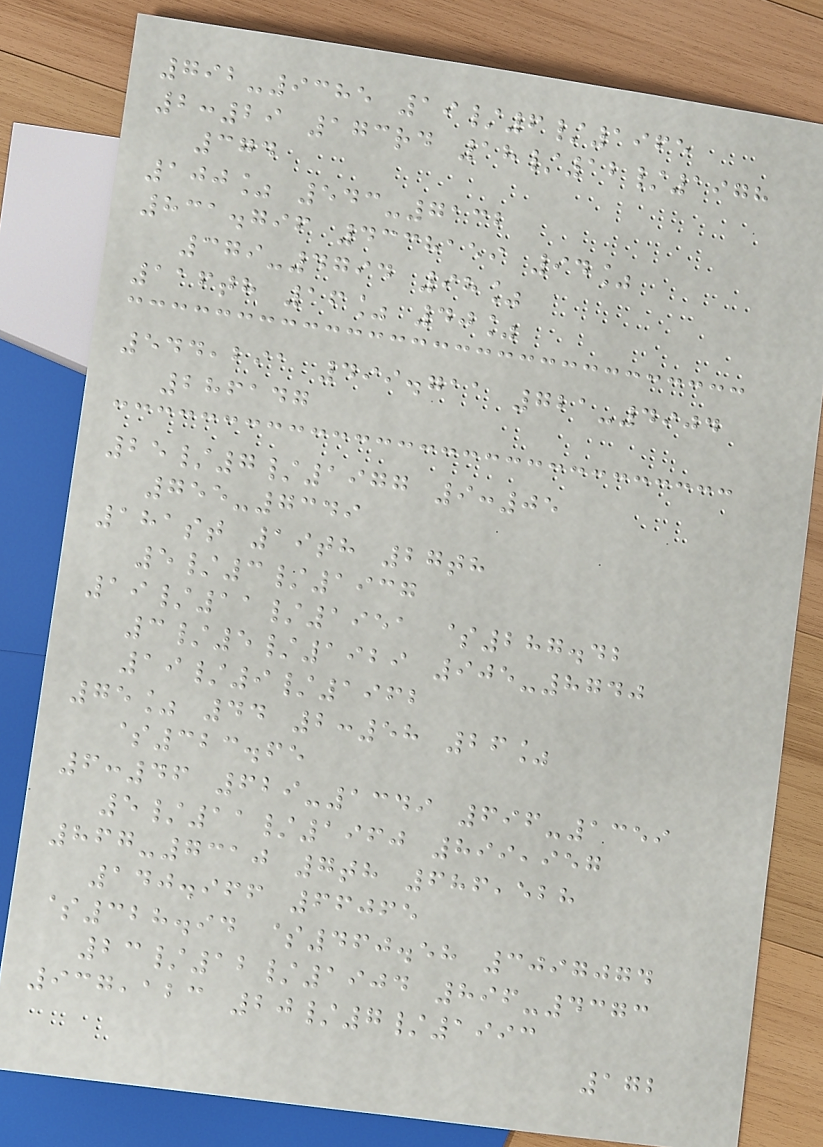792-9385 19/6/1965
2:29 173rd 18/12/1978
374
100% 543-7132
831.796 4338159 94%
379-4794 98%
116th 16% 40%
544,291 499.711 721-4904
286147
25/7/1977 9:05
755-7349
181st 19th 27th
5/3/1937
19/11/1951 $287.42
3/5/1929 905-8740
19/9/1962
75% 44 2:58 26%
$323.65
6:46 629-1349 696-1359
5/11/1960 899,957
867-7310 7th 686,528
140.966 66065
$328.94 $460.58 3097074
23/12/1904 896-4373
937,123 20/7/1993
172
